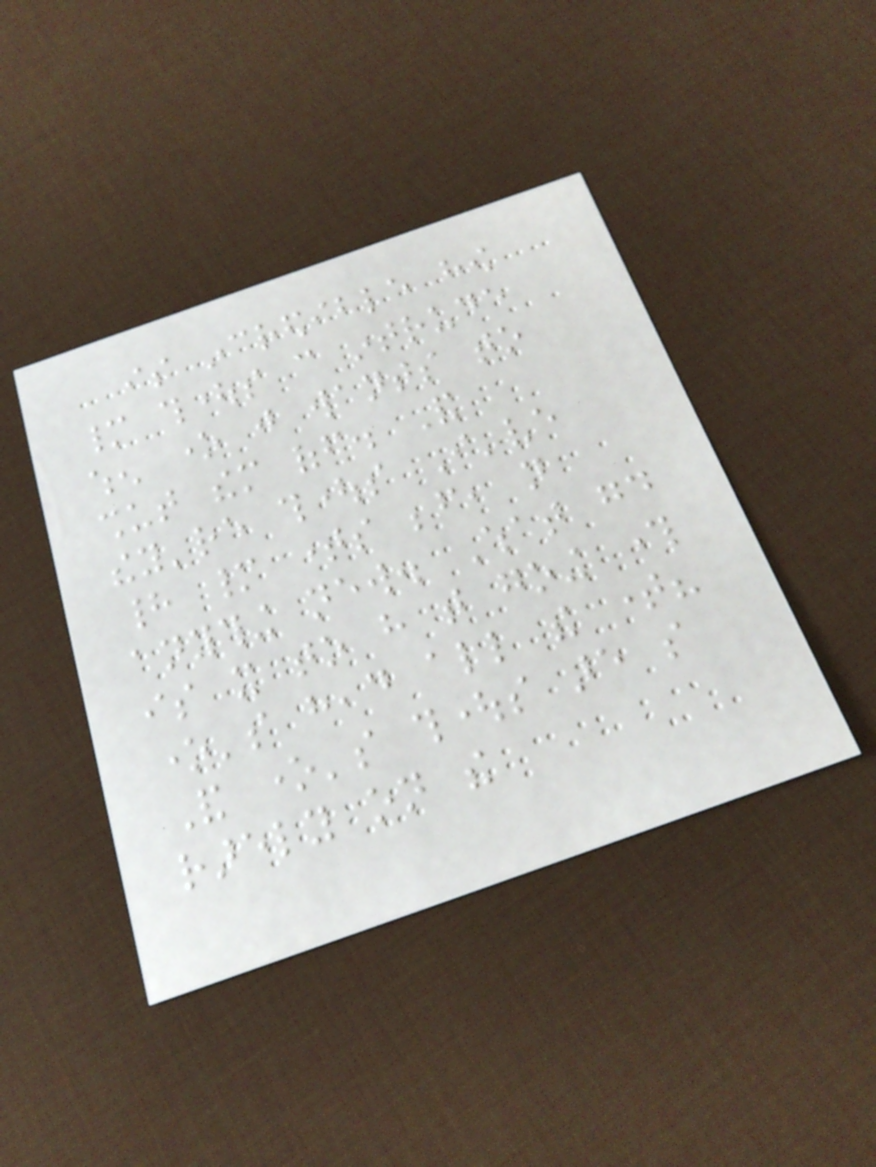is incredible how
many thoughts can intrude
when one just wants to
shut them off. And
they're thoughts I've
had many times before, not
anything new. What good
is it to have that going through
one's head all the time?
And one's thoughts are so
rarely on the
